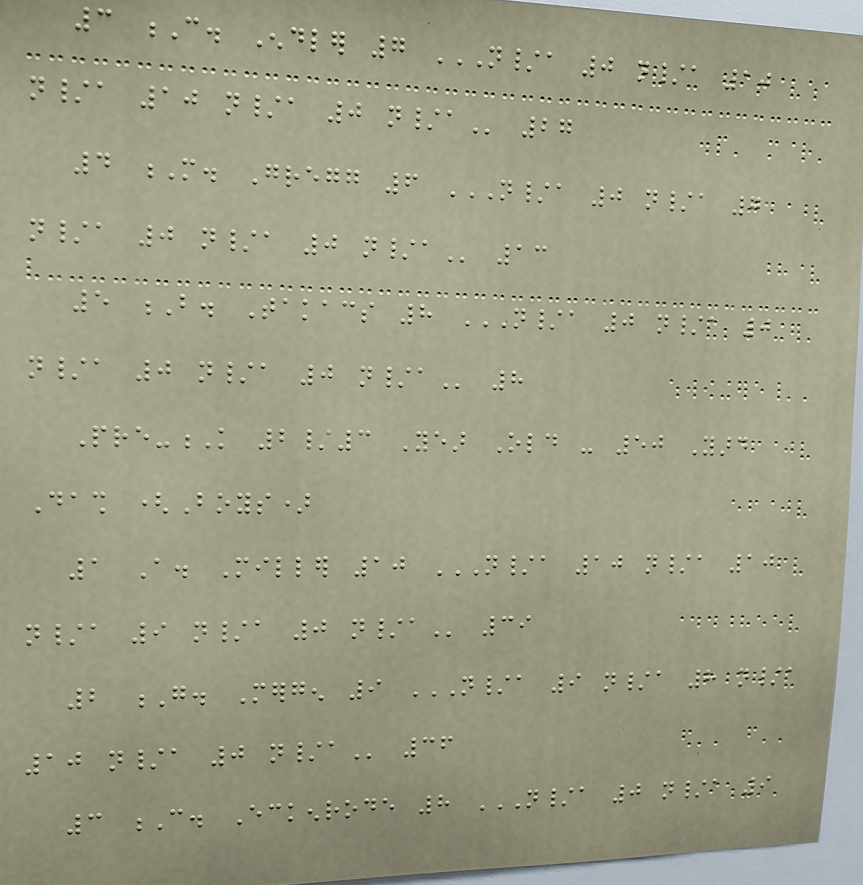3 C. Endler 7 N/A 0 N/A 10
N/A 10 N/A 0 N/A 27
4 M. Gregg 6 N/A 0 N/A 7
N/A 0 N/A 0 N/A 13
5 B. Takacs 8 N/A 0 N/A 0
N/A 0 N/A 0 N/A 8
Pre-K 2/3 Year Old - 50 Yard
Dash (Boys)
1 A. Miller 10 N/A 10 N/A 10
N/A 9 N/A 0 N/A 39
2 G. Mergen 9 N/A 9 N/A 8 N/A
10 N/A 0 N/A 36
3 C. Eckenrode 8 N/A 0 N/A 9
